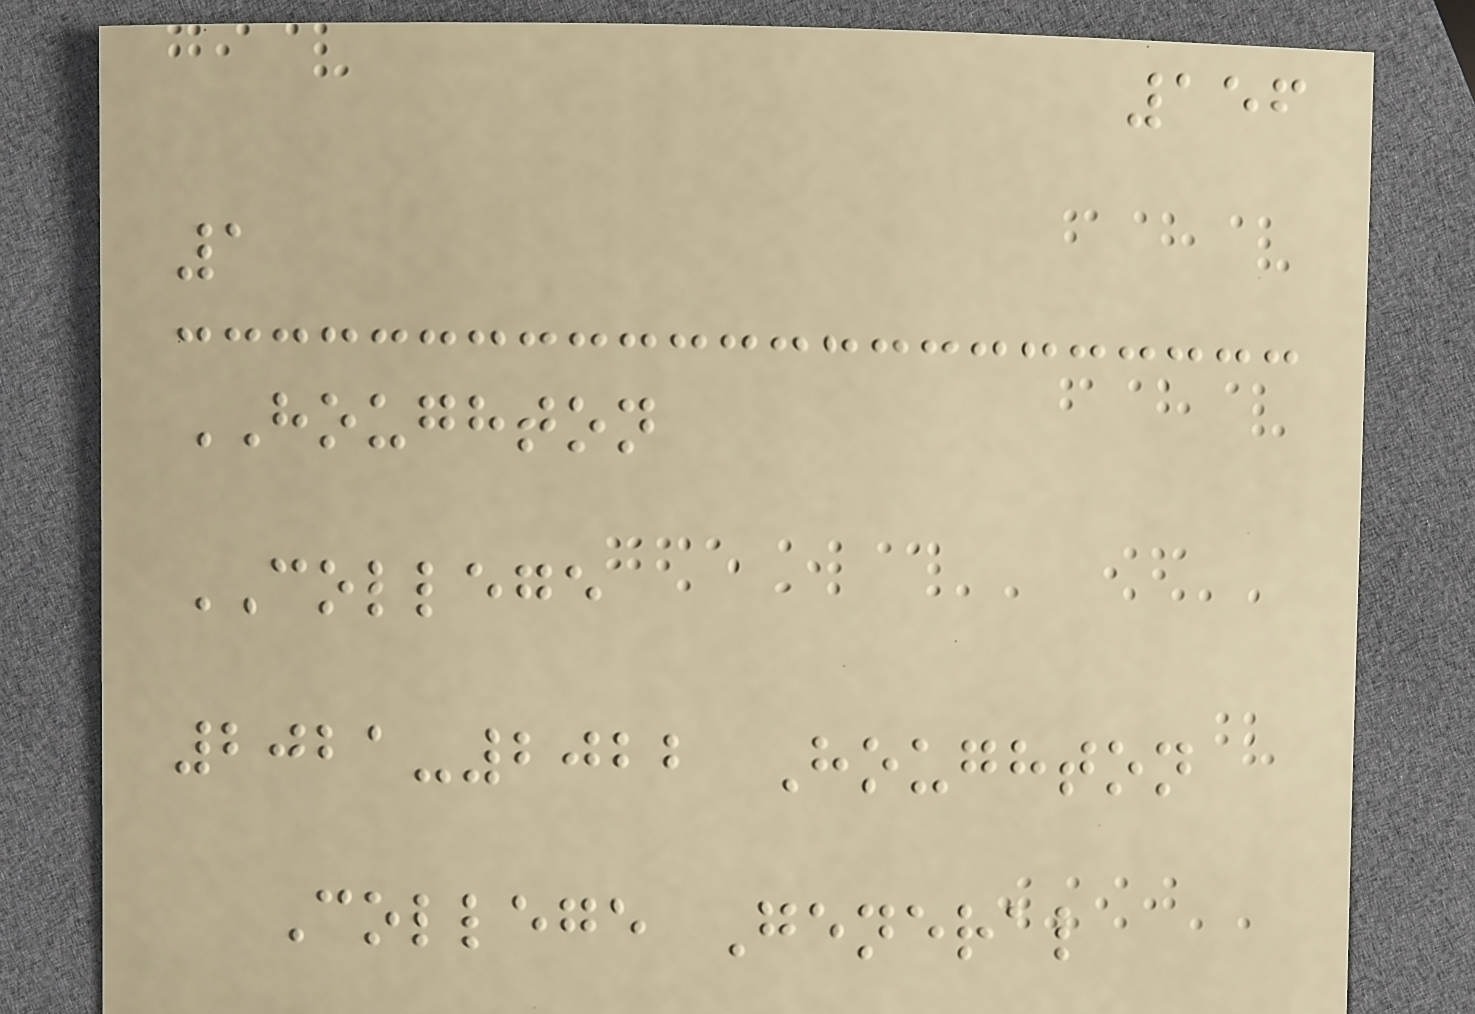156
1
HOUGHTON
COLLEGE
2021-2022 Houghton
College General
